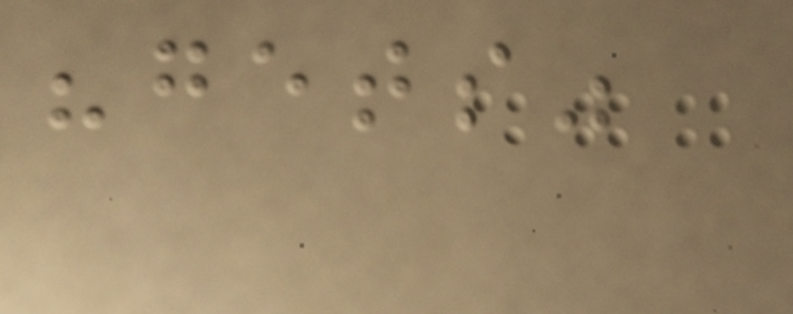"gets"
